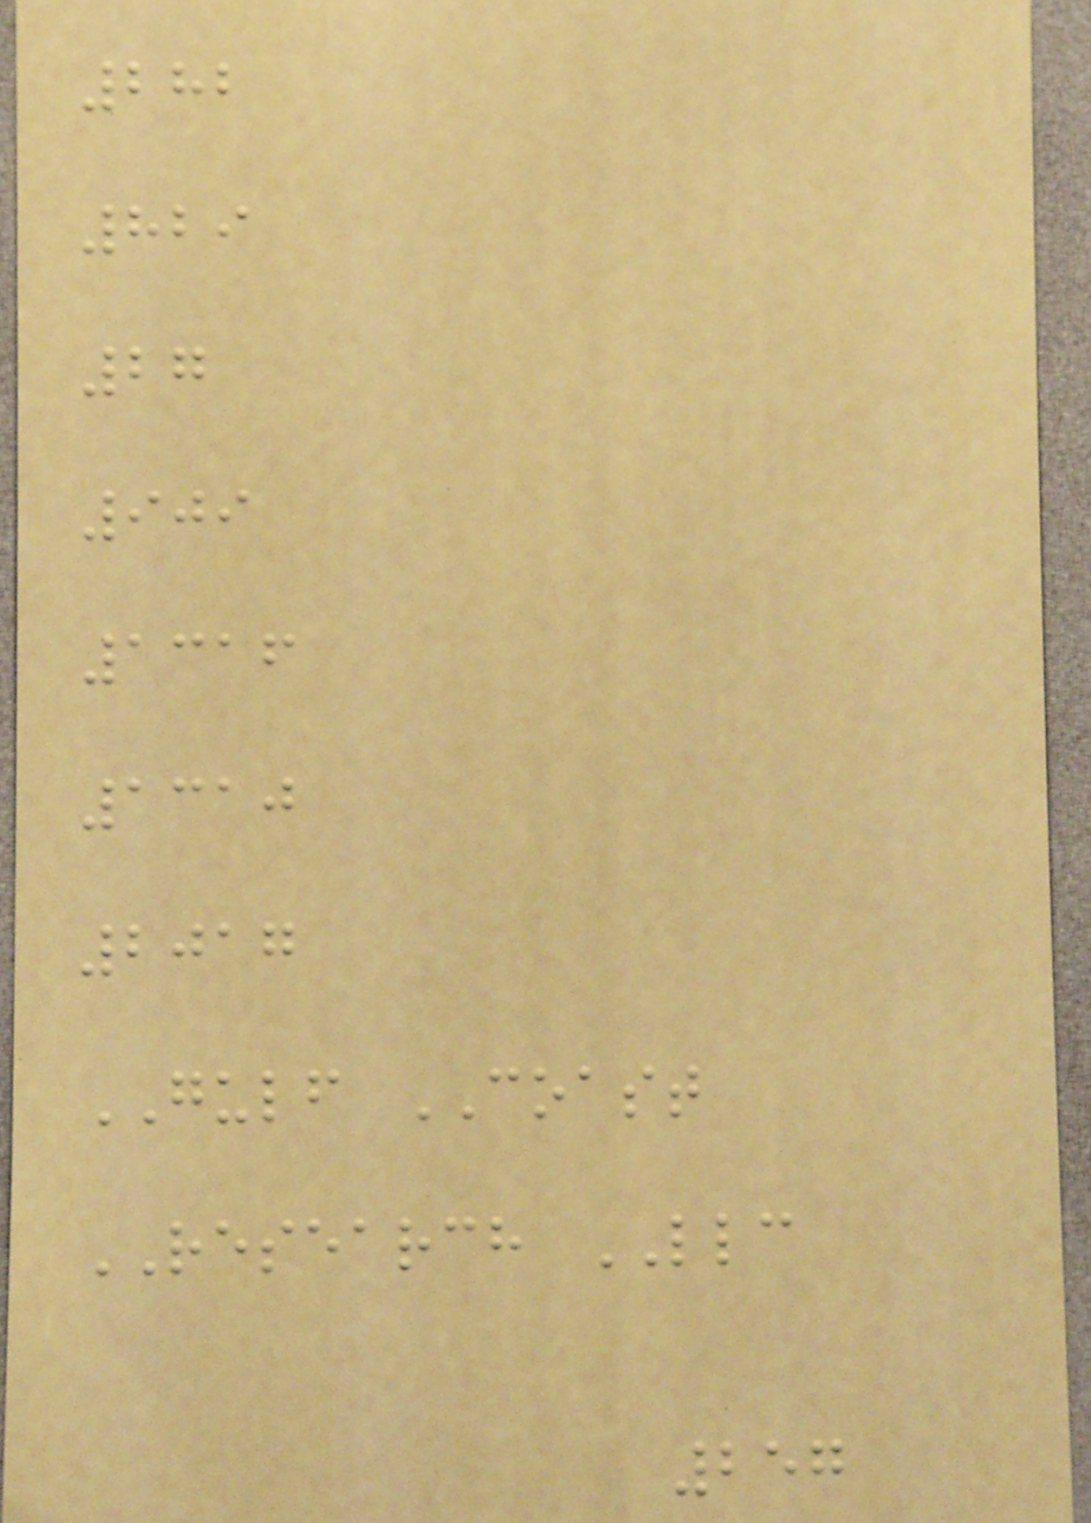282
829
27
909
1316
1310
2017
GULF COAST
RESEARCH LLC
257
